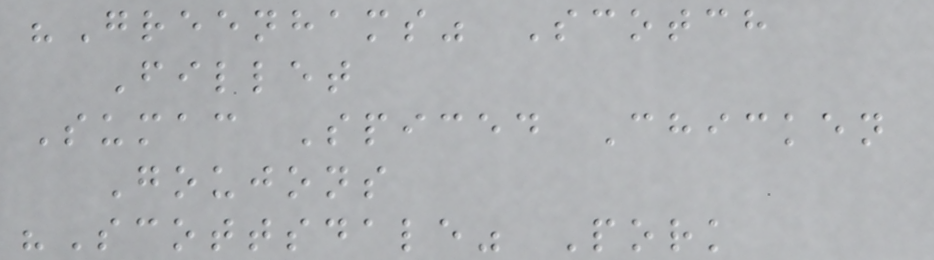"Greenhams" Scotch
Fillet
Sumac Spiced Chicken
Goujons
"Scottsdale" Pork
